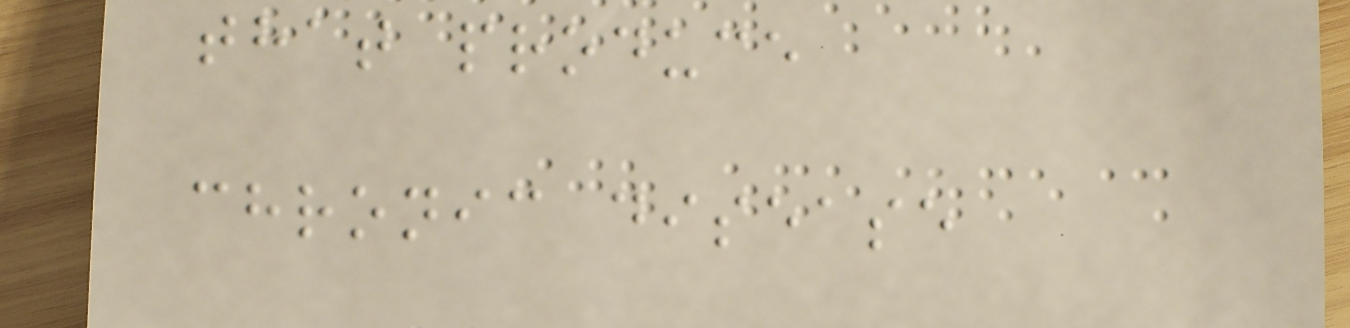that produce
chronic disease
